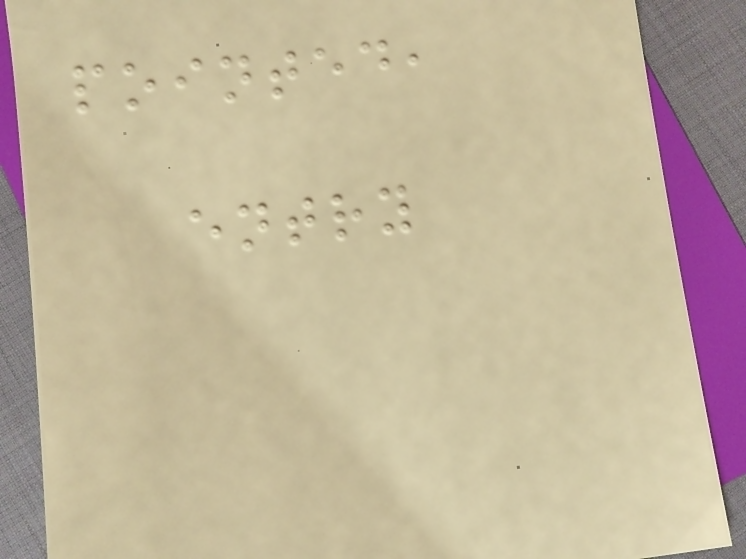pointed,
entry
